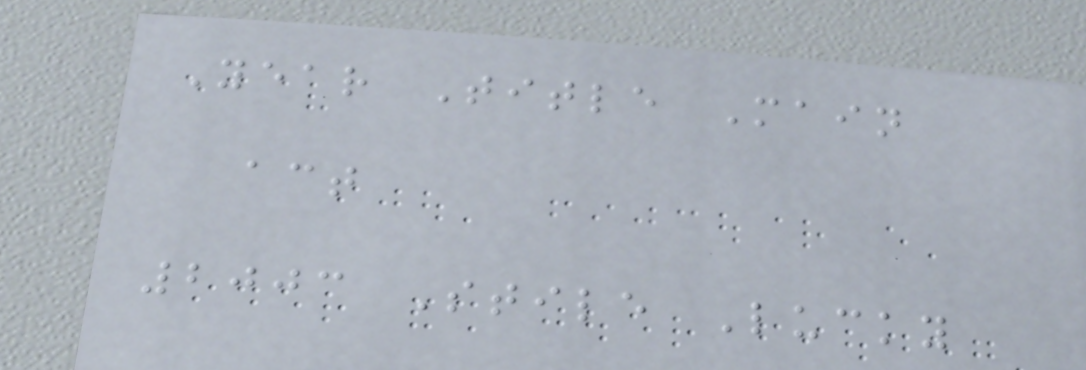Year Title Main
act
2003 Stile Lucky
